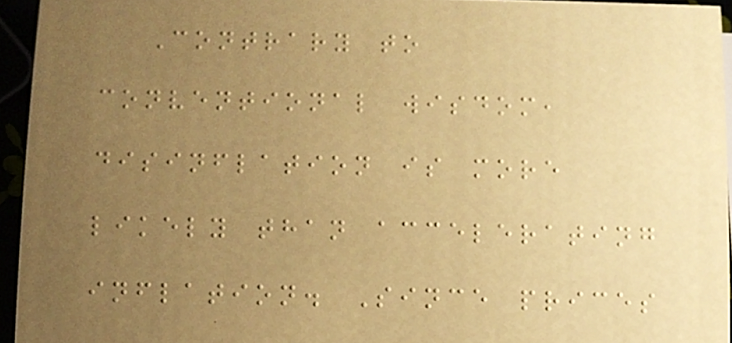Contrary to
conventional wisdom,
disinflation is more
likely than accelerating
inflation. Since prices
